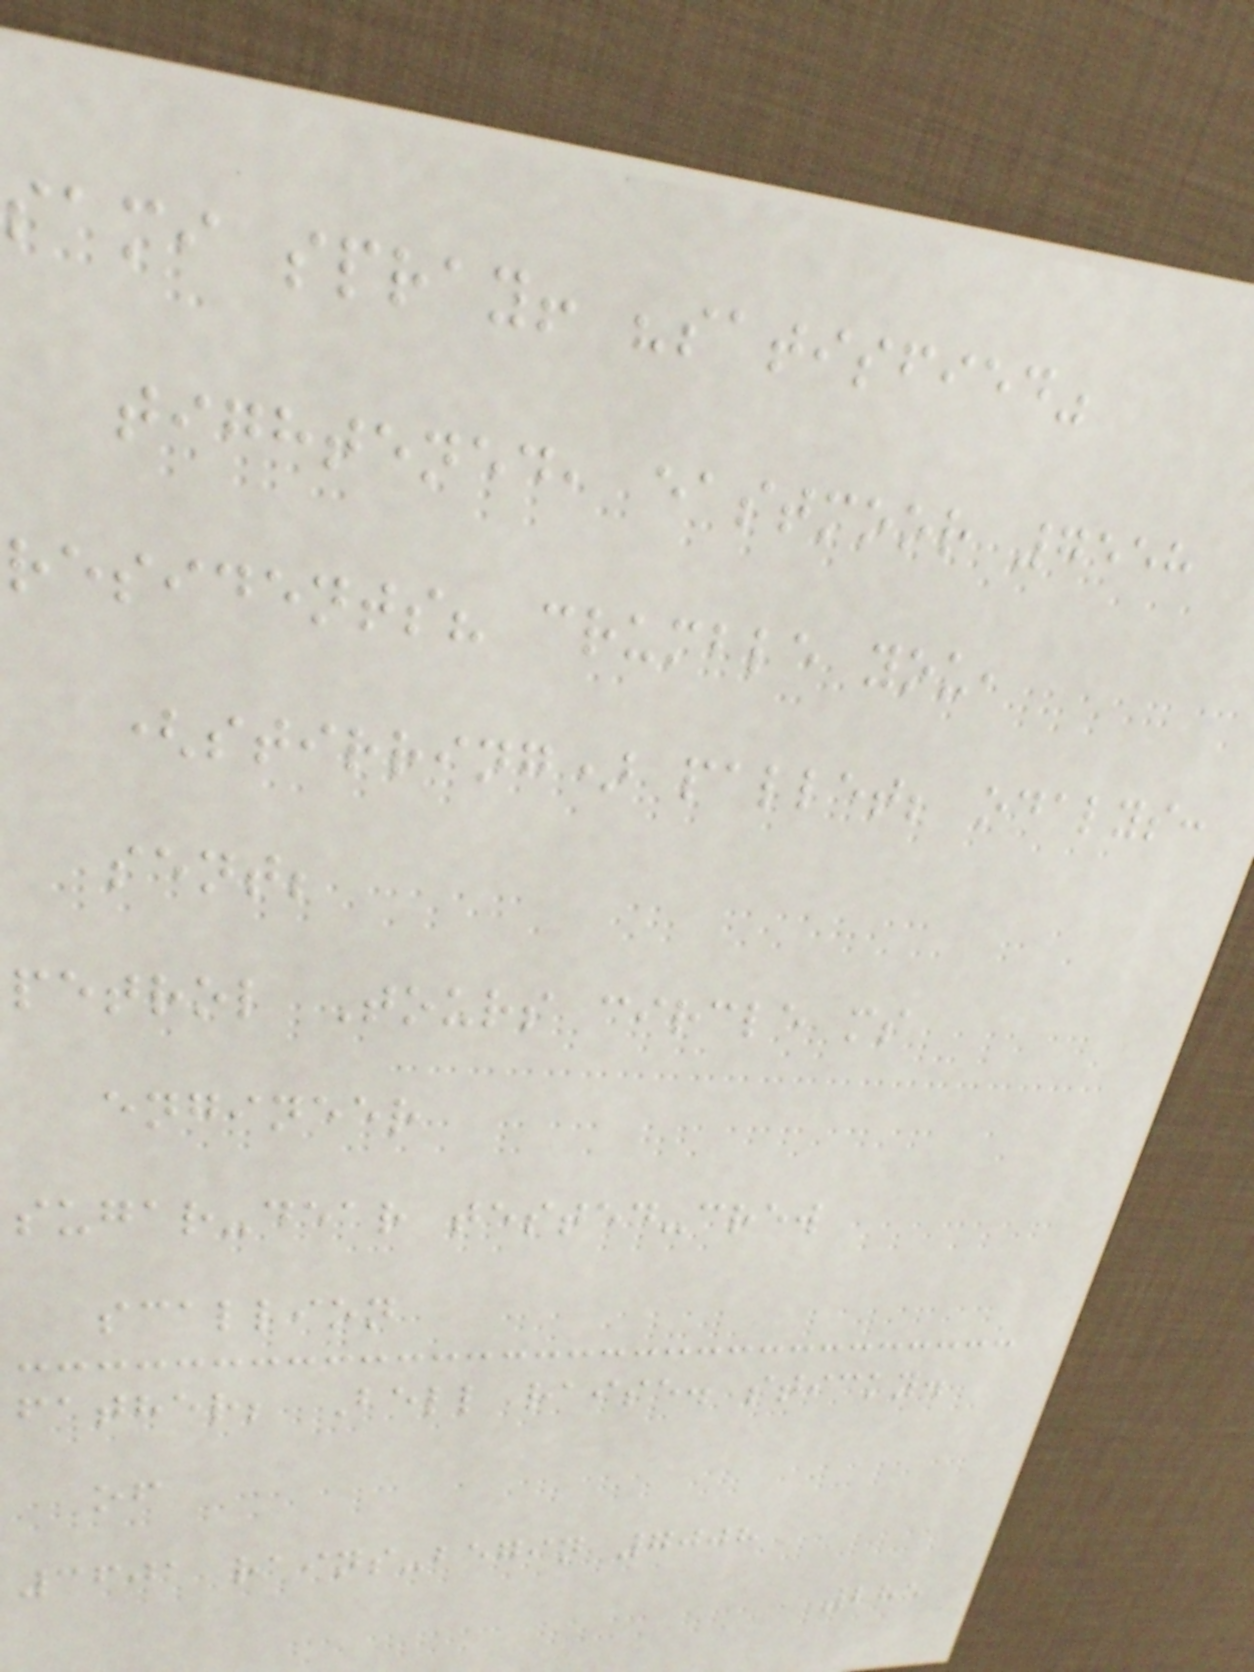sami spray! "satisfied"
tightened, eastmoor 7558
residents? crumble you,
(stirring) pallet; odalys:
sent;
petrol Tours circle ms
engineer
sugar-dear tested-crew
scallion
father; Bell raise. sticky.
of
3601 rains-begin 7008
285
